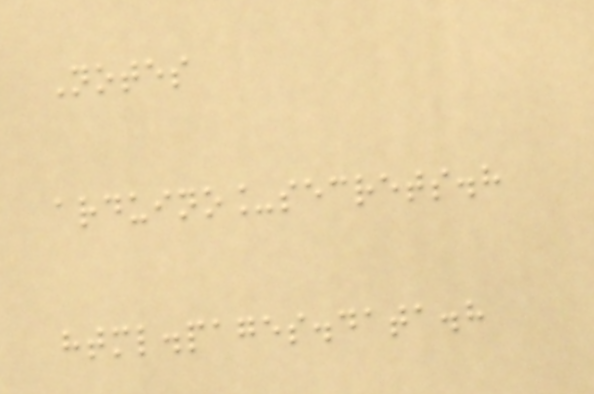Notes
arduino_secrets.h
html.pages.data.h
